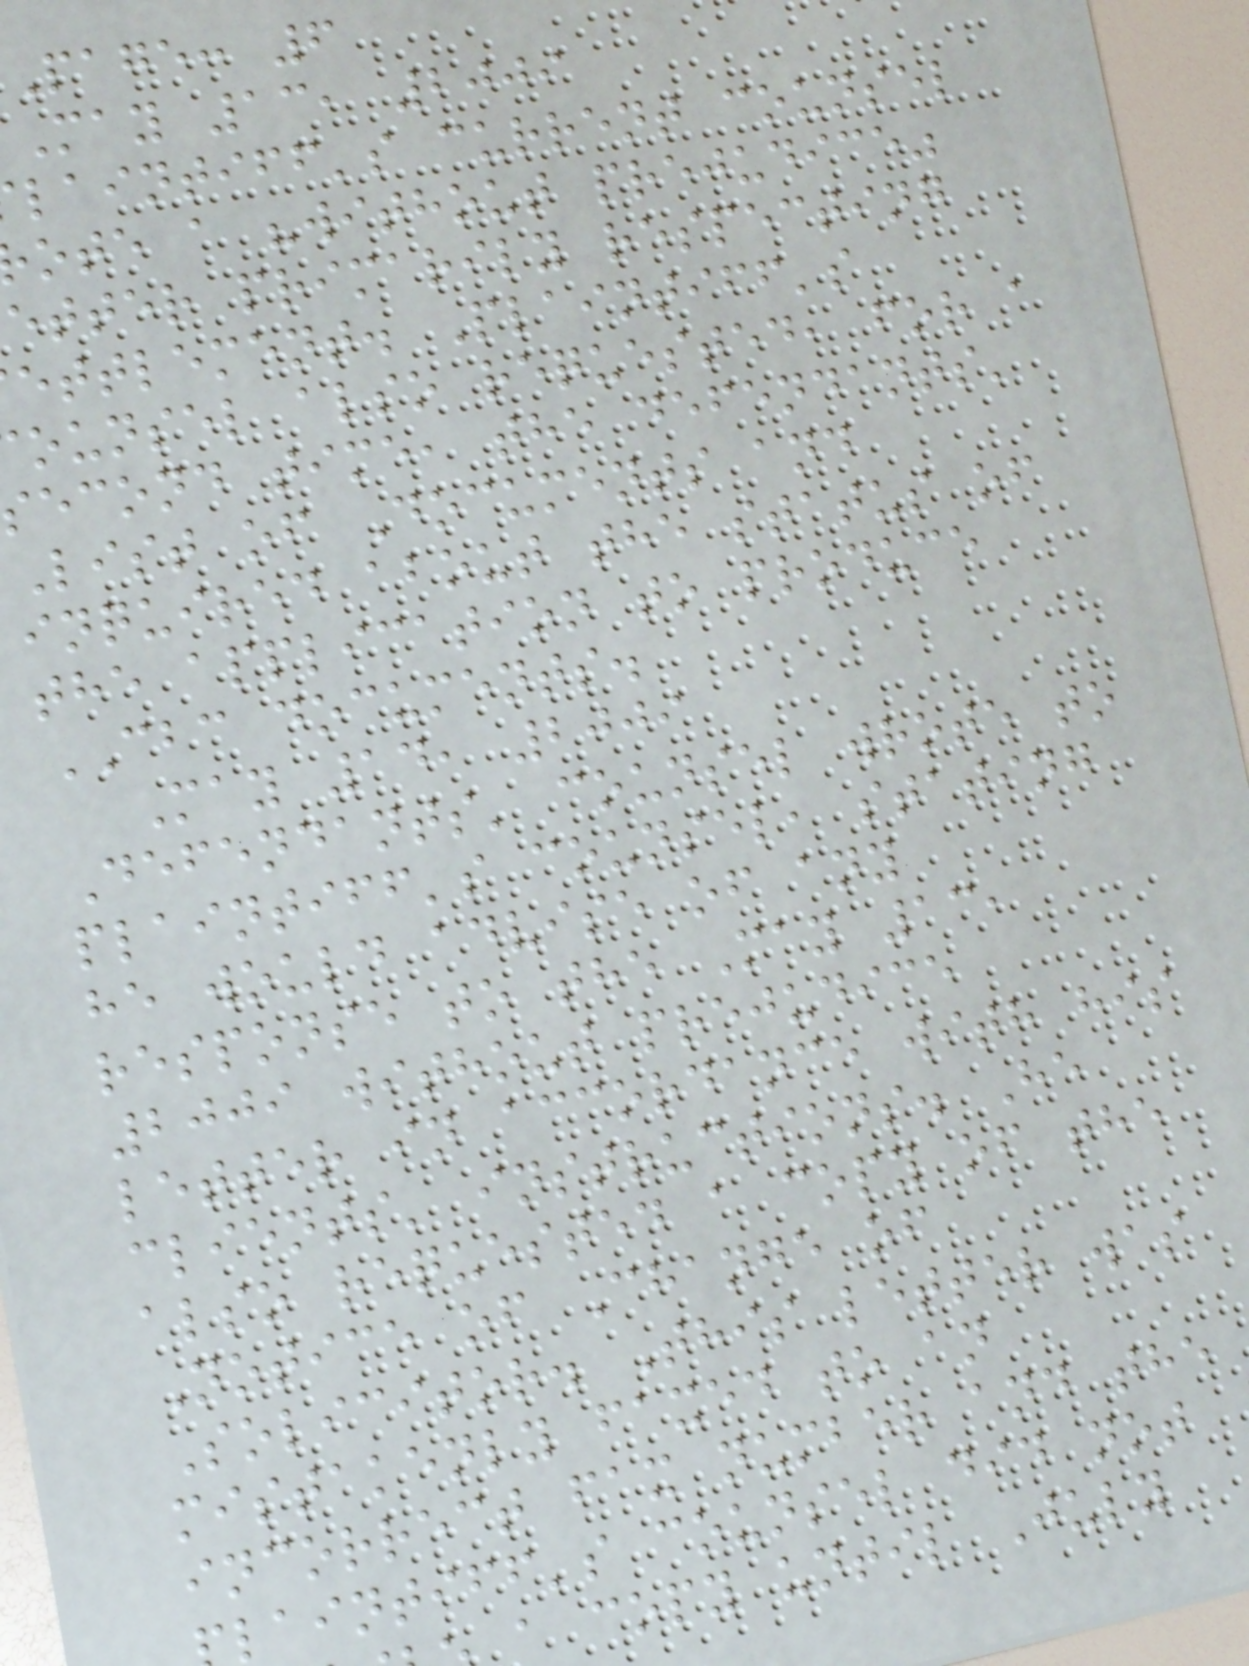Page: 6
May 13, 2009
laintiff's current counsel
ote a "without prejudice"
etter primarily respecting
ettlement. Plaintiff's
ounsel also requested, for a
econd time, the defendants'
List of Documents and
inquired about the status of
the application to produce
CBC documents.
May 14, 2009
Defendants' counsel wrote to
plaintiff's counsel, stating
he would advise of any
response to the May 13,
2009 without prejudice
letter in accordance with his
clients' instructions. He
also requested a copy of the
Notice of Change of
Solicitor. This letter was
mistakenly faxed to an
incorrect fax number and the
laintiff's counsel did not
a copy until July
